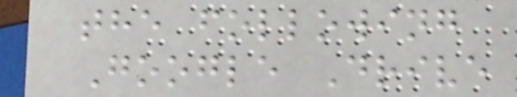the following
Google Drive
